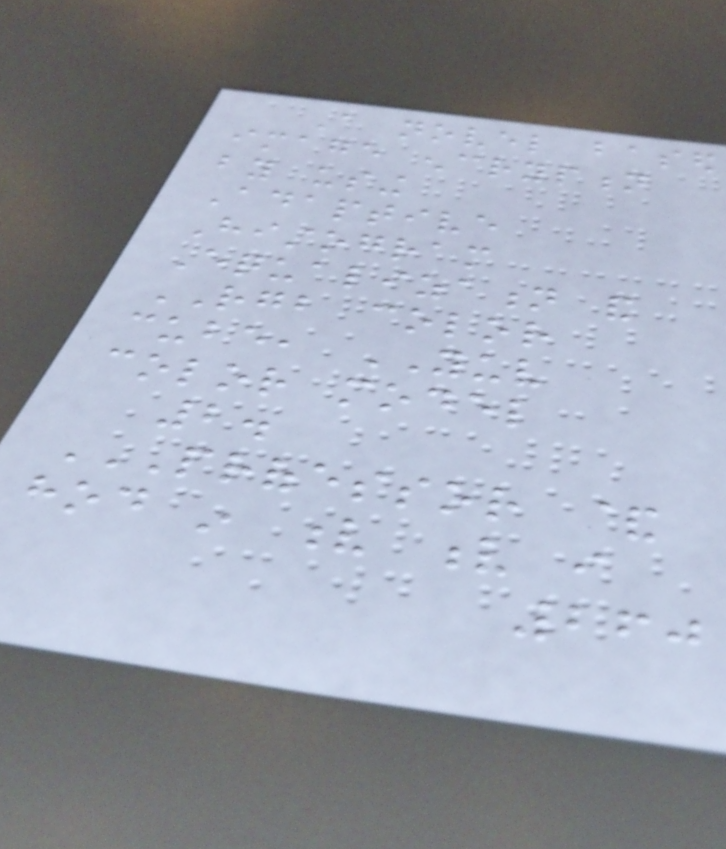A novel based
image encryption
by using
Adaptive
Histogram
Equalization and
RGB color
cube, YUV
color model
2.
PROFESSOR &
HOD IN V V I
260
